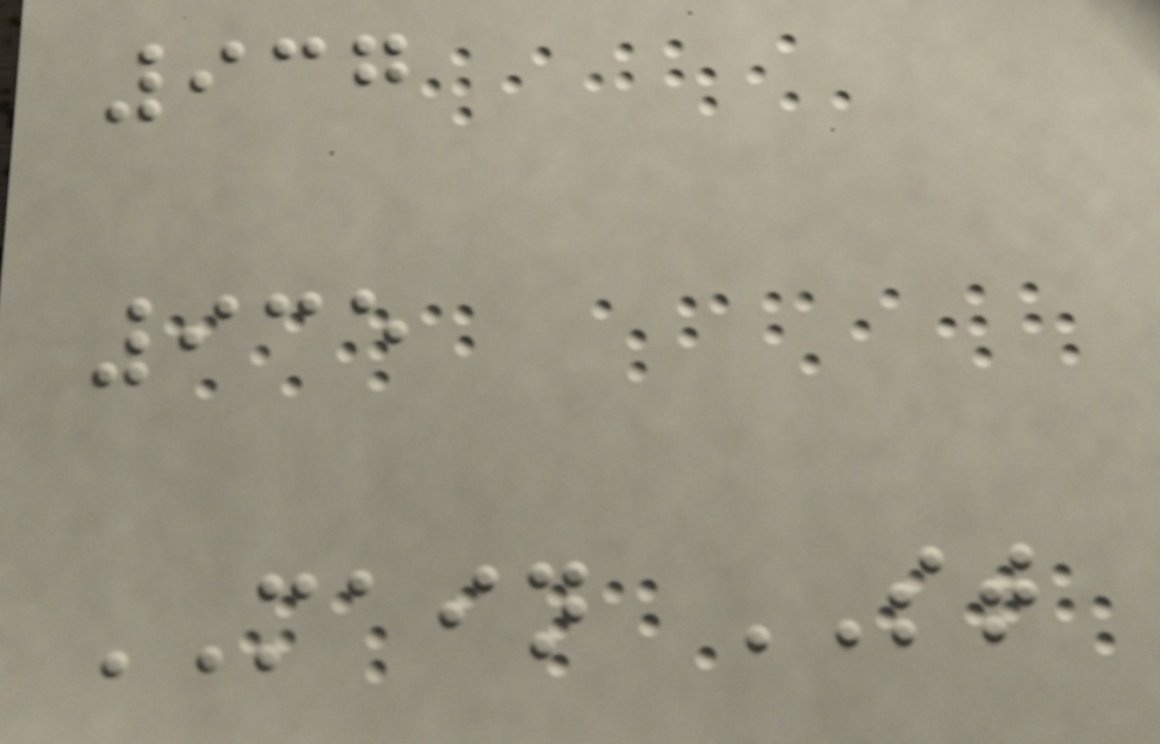937
935
MAIN ST
